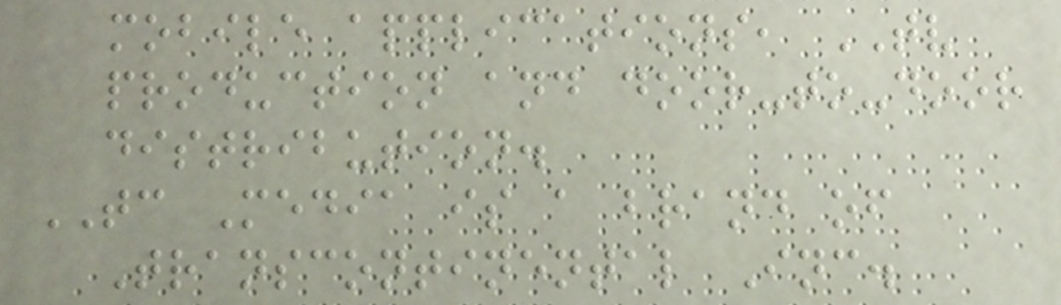mobile applications, TV
production and door-to-door
distribution.
TC Media is a brand of
Transcontinental Inc.
